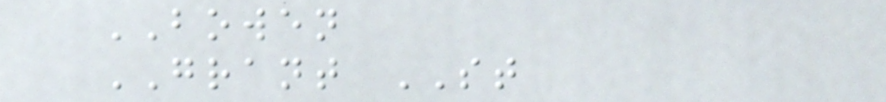BOWEN
GRANT ST
